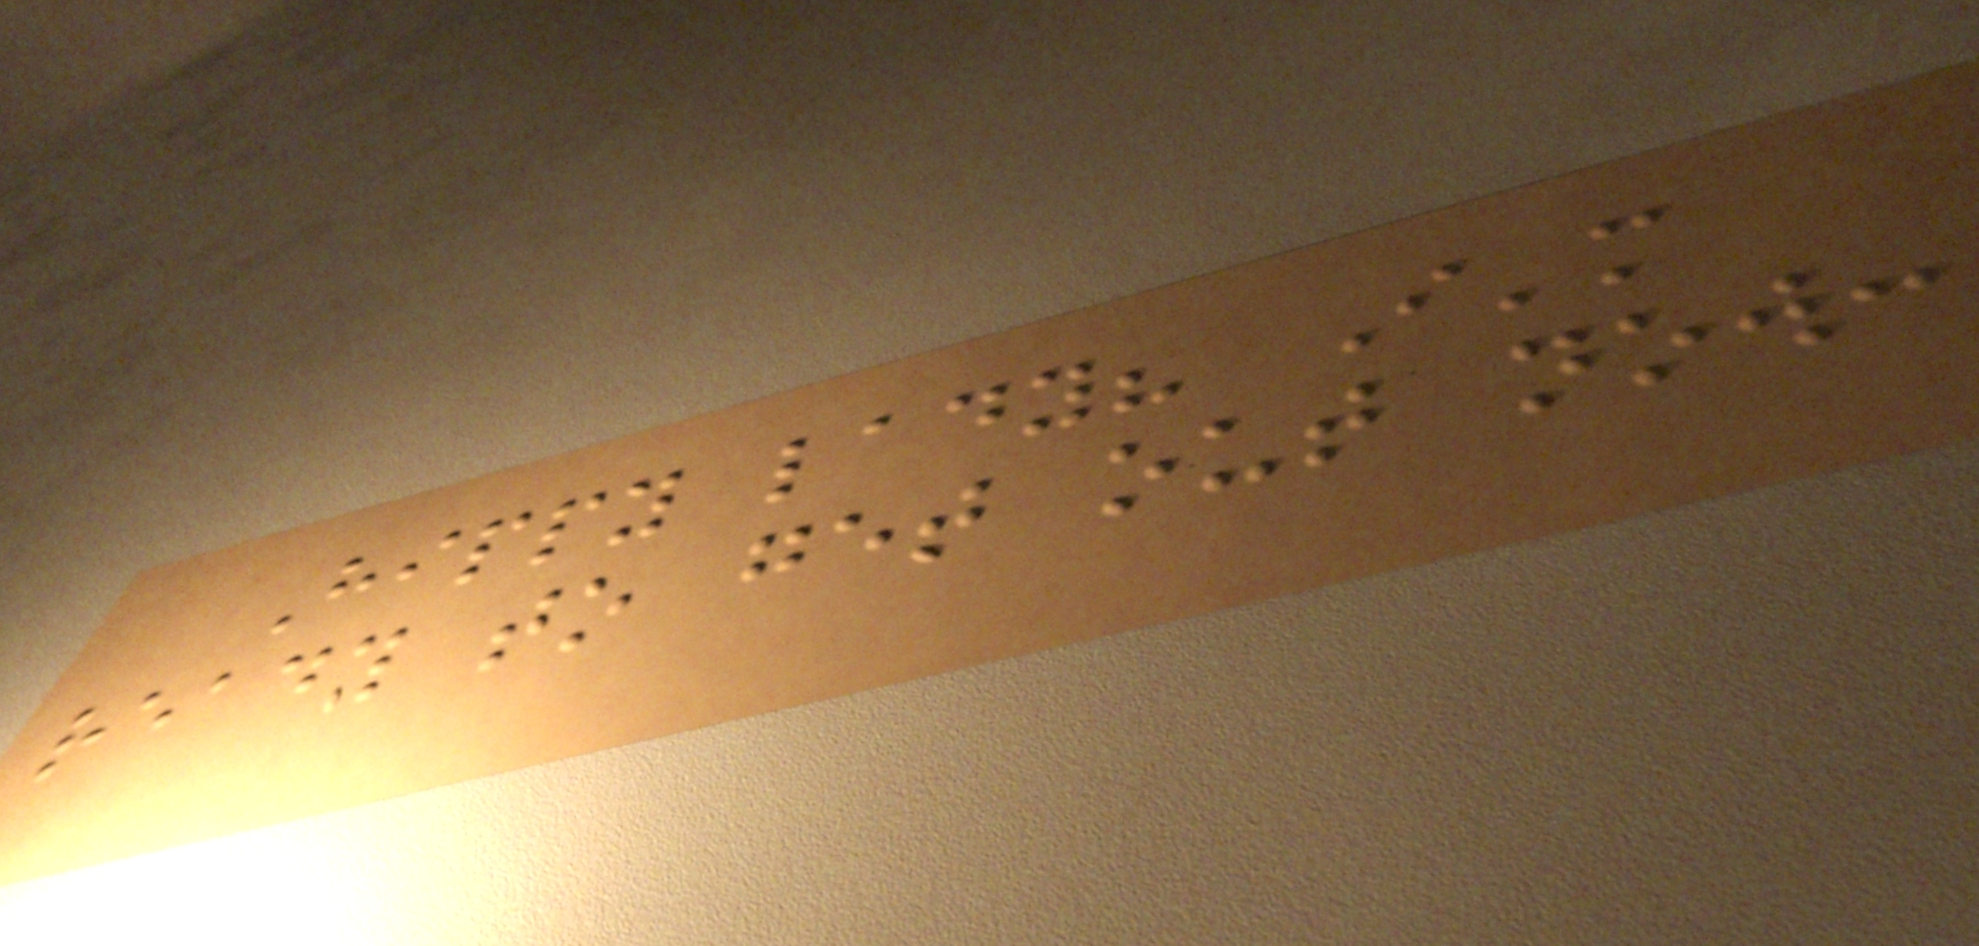Hippy lady? I'm
ready to get out now:
